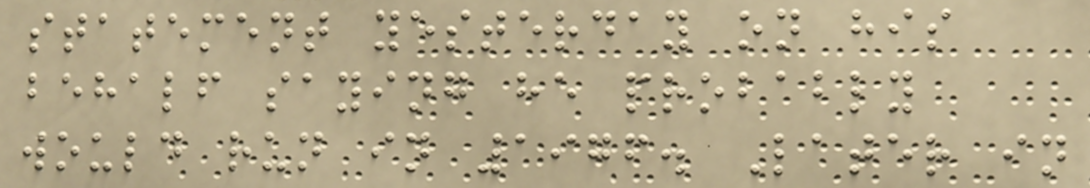statement yesterday on his
behalf saying he probably
would run in 1976. Later in
